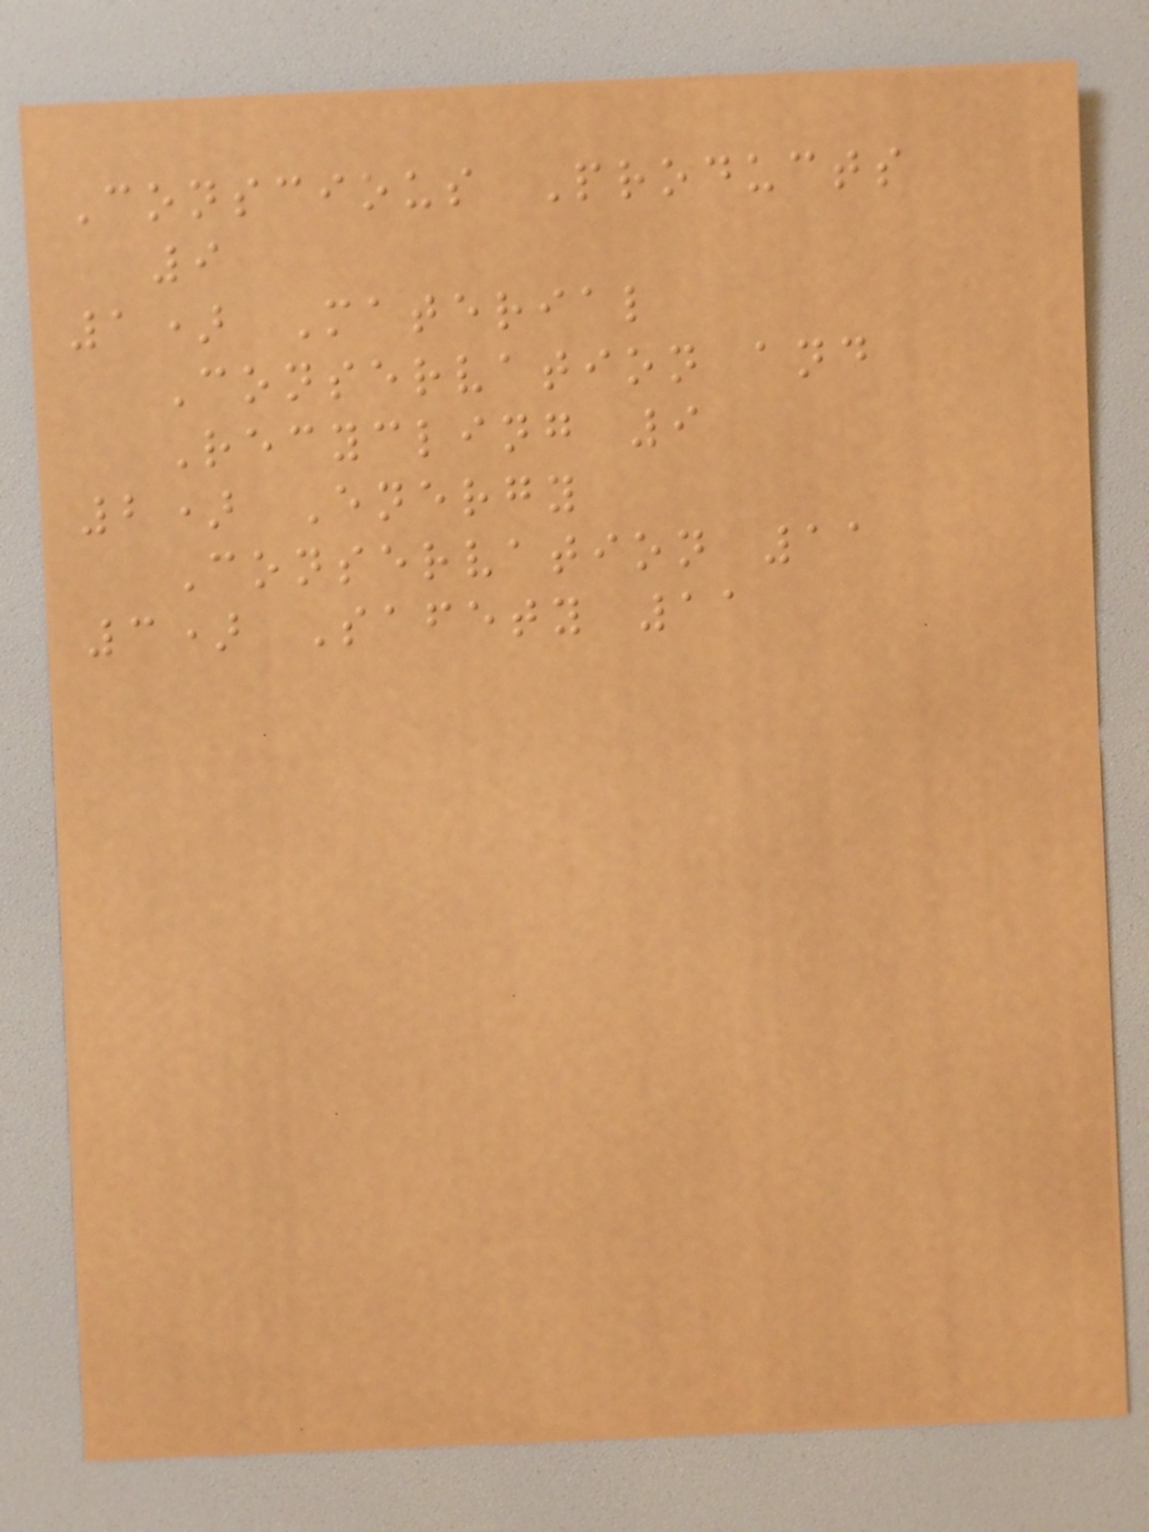Conscious Products
9
1) Material
Conservation and
Recycling 9
2) Energy
Conservation 11
3) Safety 11
